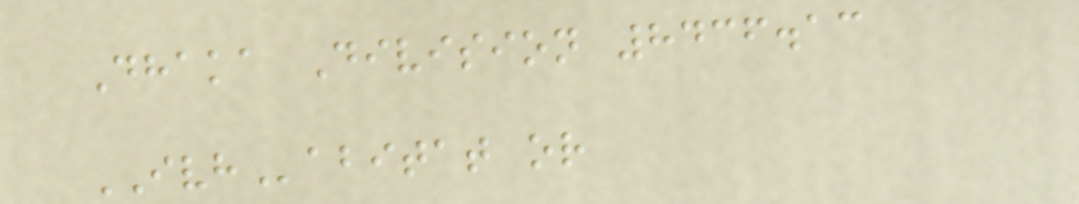Dhaka Division 8436.13
IVHabitat or
